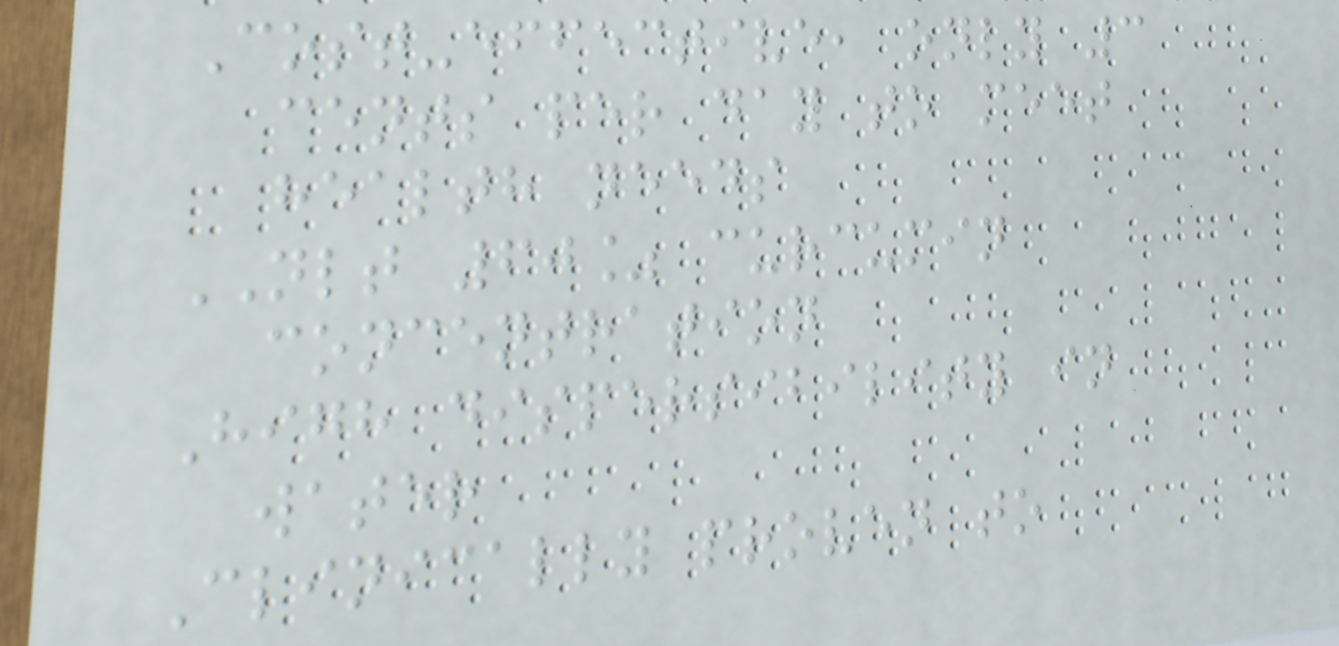Cost-effective, only 3
cents per day to meet
health needs
NLT 60% curcumin
concentration
High dispersibility in
water
Clinically proven to
